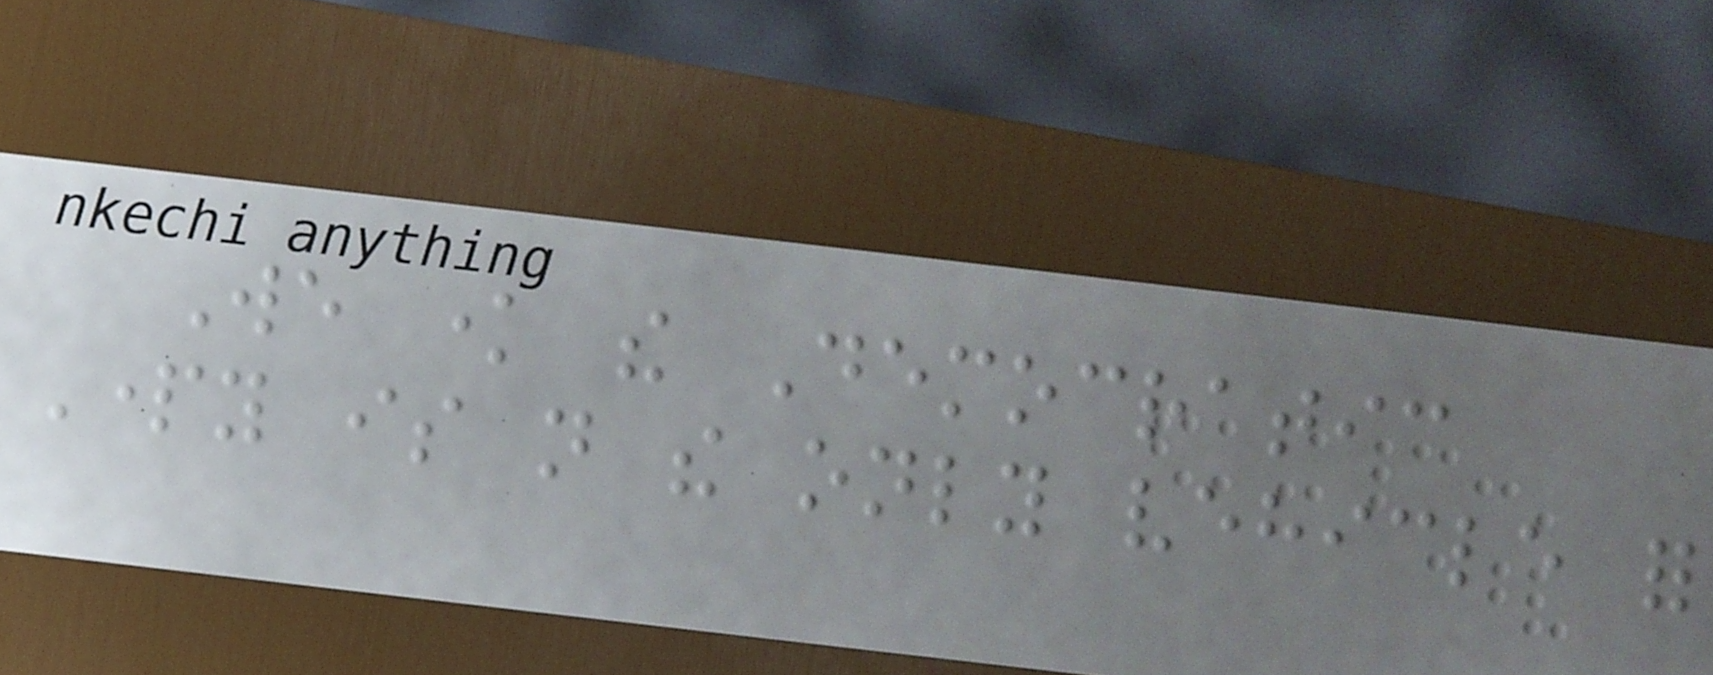We know the Democratic
Party is not the only vehicle for
